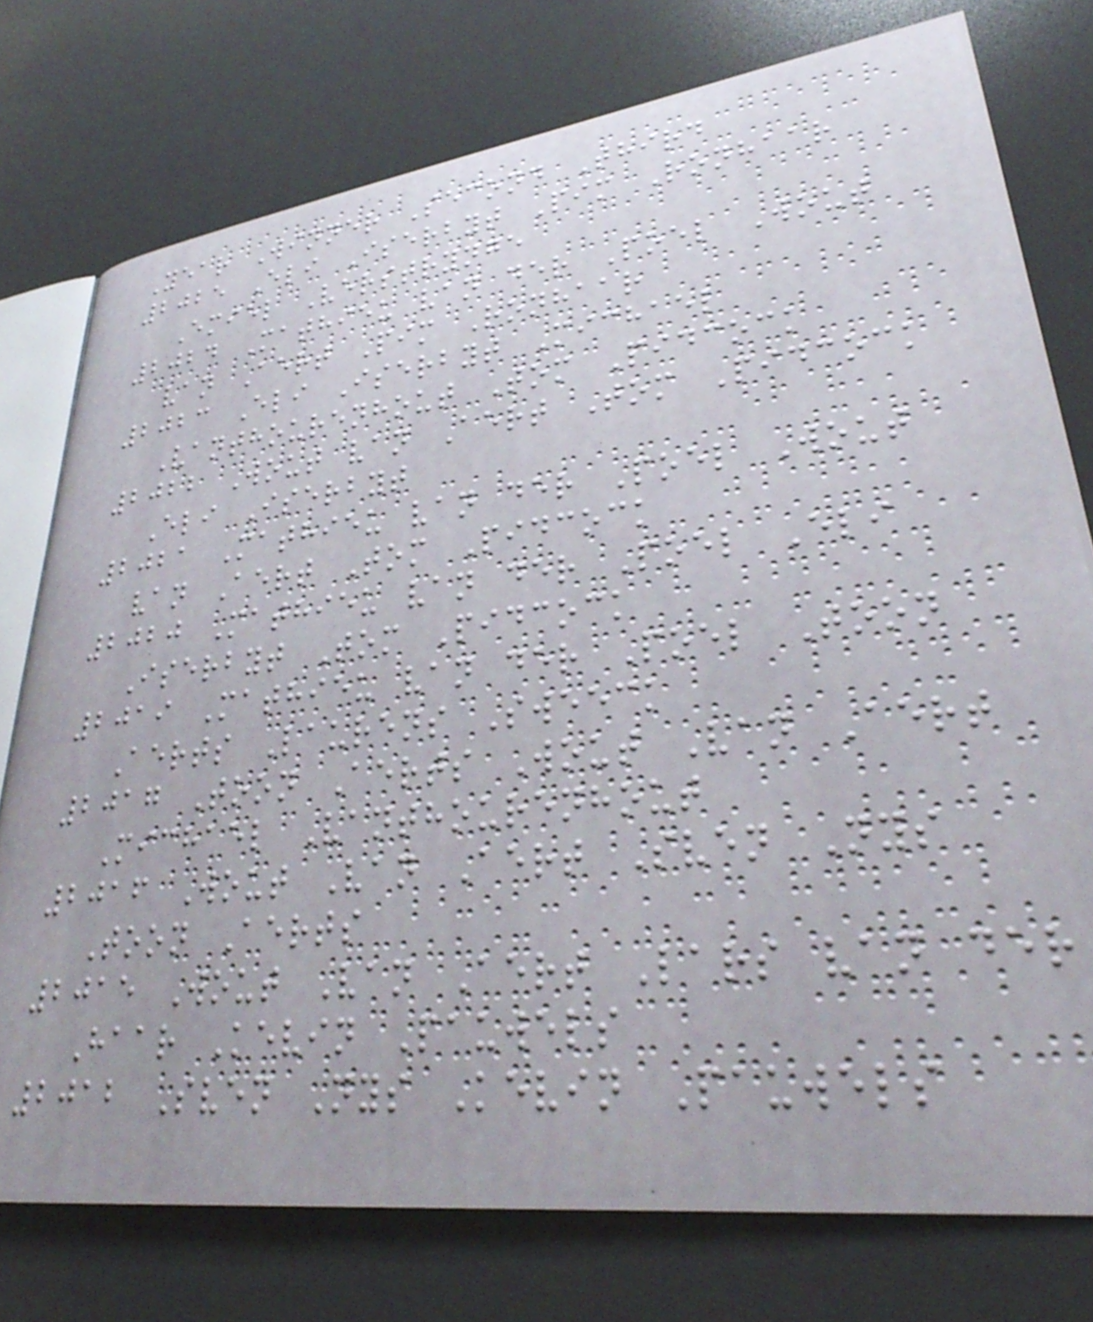Year Winner Second Third
2025 Eli Iserbyt Pim Ronhaar
Emiel Verstrynge
2024 Mathieu van der Poel Wout
van Aert Pim Ronhaar
2023 Eli Iserbyt Michael
Vanthourenhout Tom Pidcock
2022 Wout van Aert Tom Pidcock
Eli Iserbyt
2021 Mathieu van der Poel Wout
van Aert Tom Pidcock
2020 Mathieu van der Poel Eli
Iserbyt Tom Pidcock
2019 Mathieu van der Poel Toon
Aerts Laurens Sweeck
2017 Toon Aerts Wout Van Aert
Michael Vanthourenhout
2016 Wout Van Aert Sven Nys
Toon Aerts
2015 Wout Van Aert Lars van der
Haar Kevin Pauwels
2012 Sven Nys Kevin Pauwels
